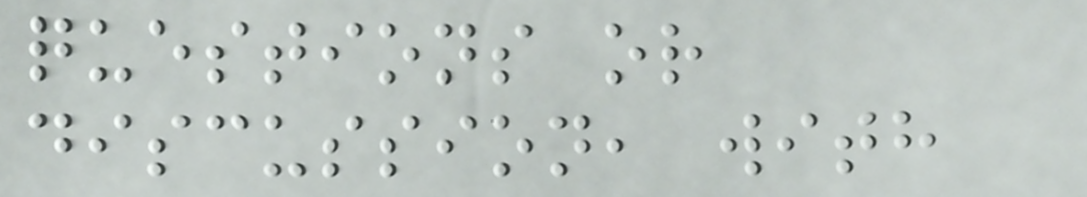questions or
discussion, with
